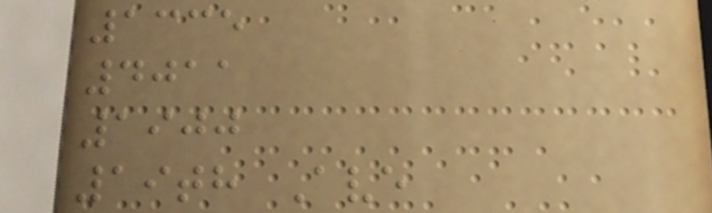1335
4011
1900
19th Ave
